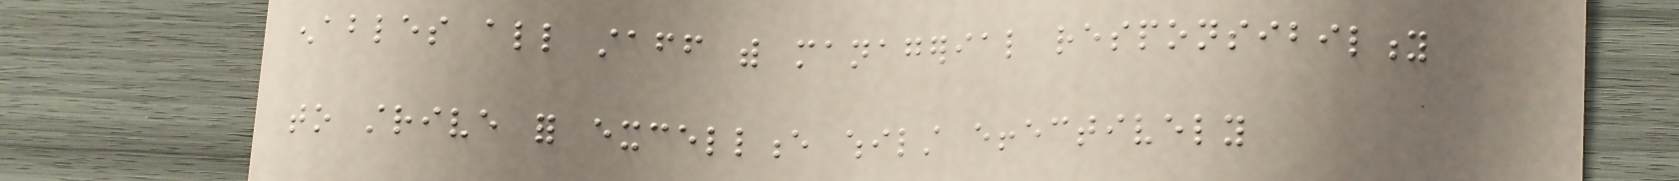enables all staff with managerial responsibility
to strive for excellence whilst effectively
